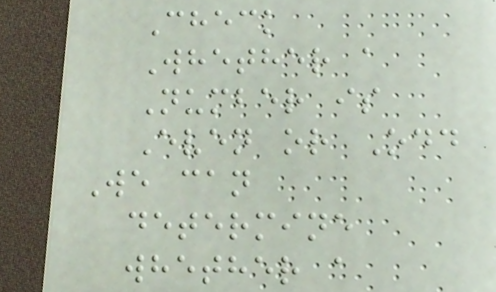Check
Whether a
Number is
Even or Odd
We can
determine
whether a
